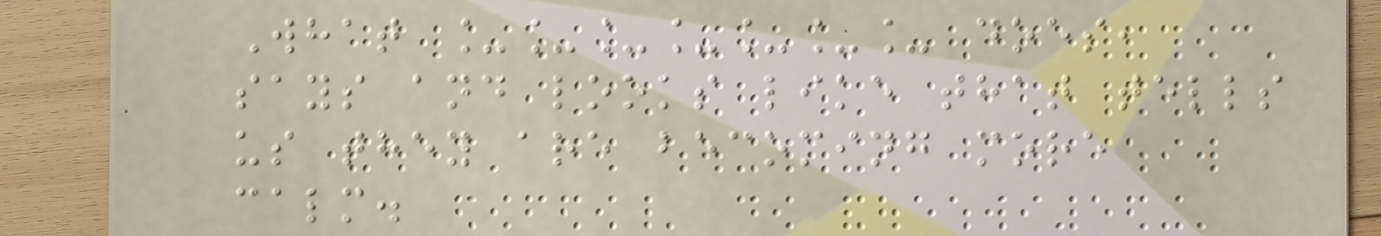What _______ does,
says and looks like that tells
us they are becoming more
calm.
